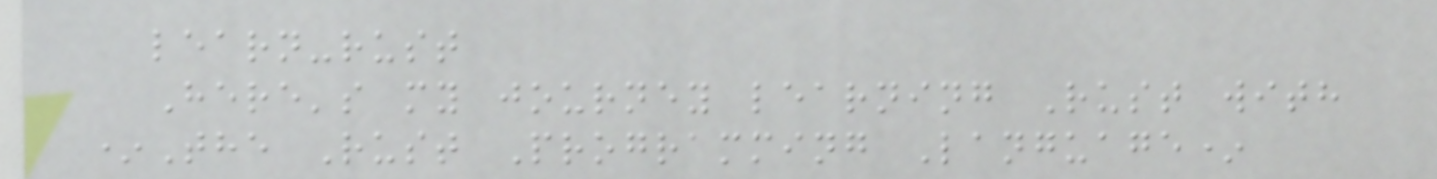learn-rust
Here's my journey learning Rust with
*The Rust Programming Language*
